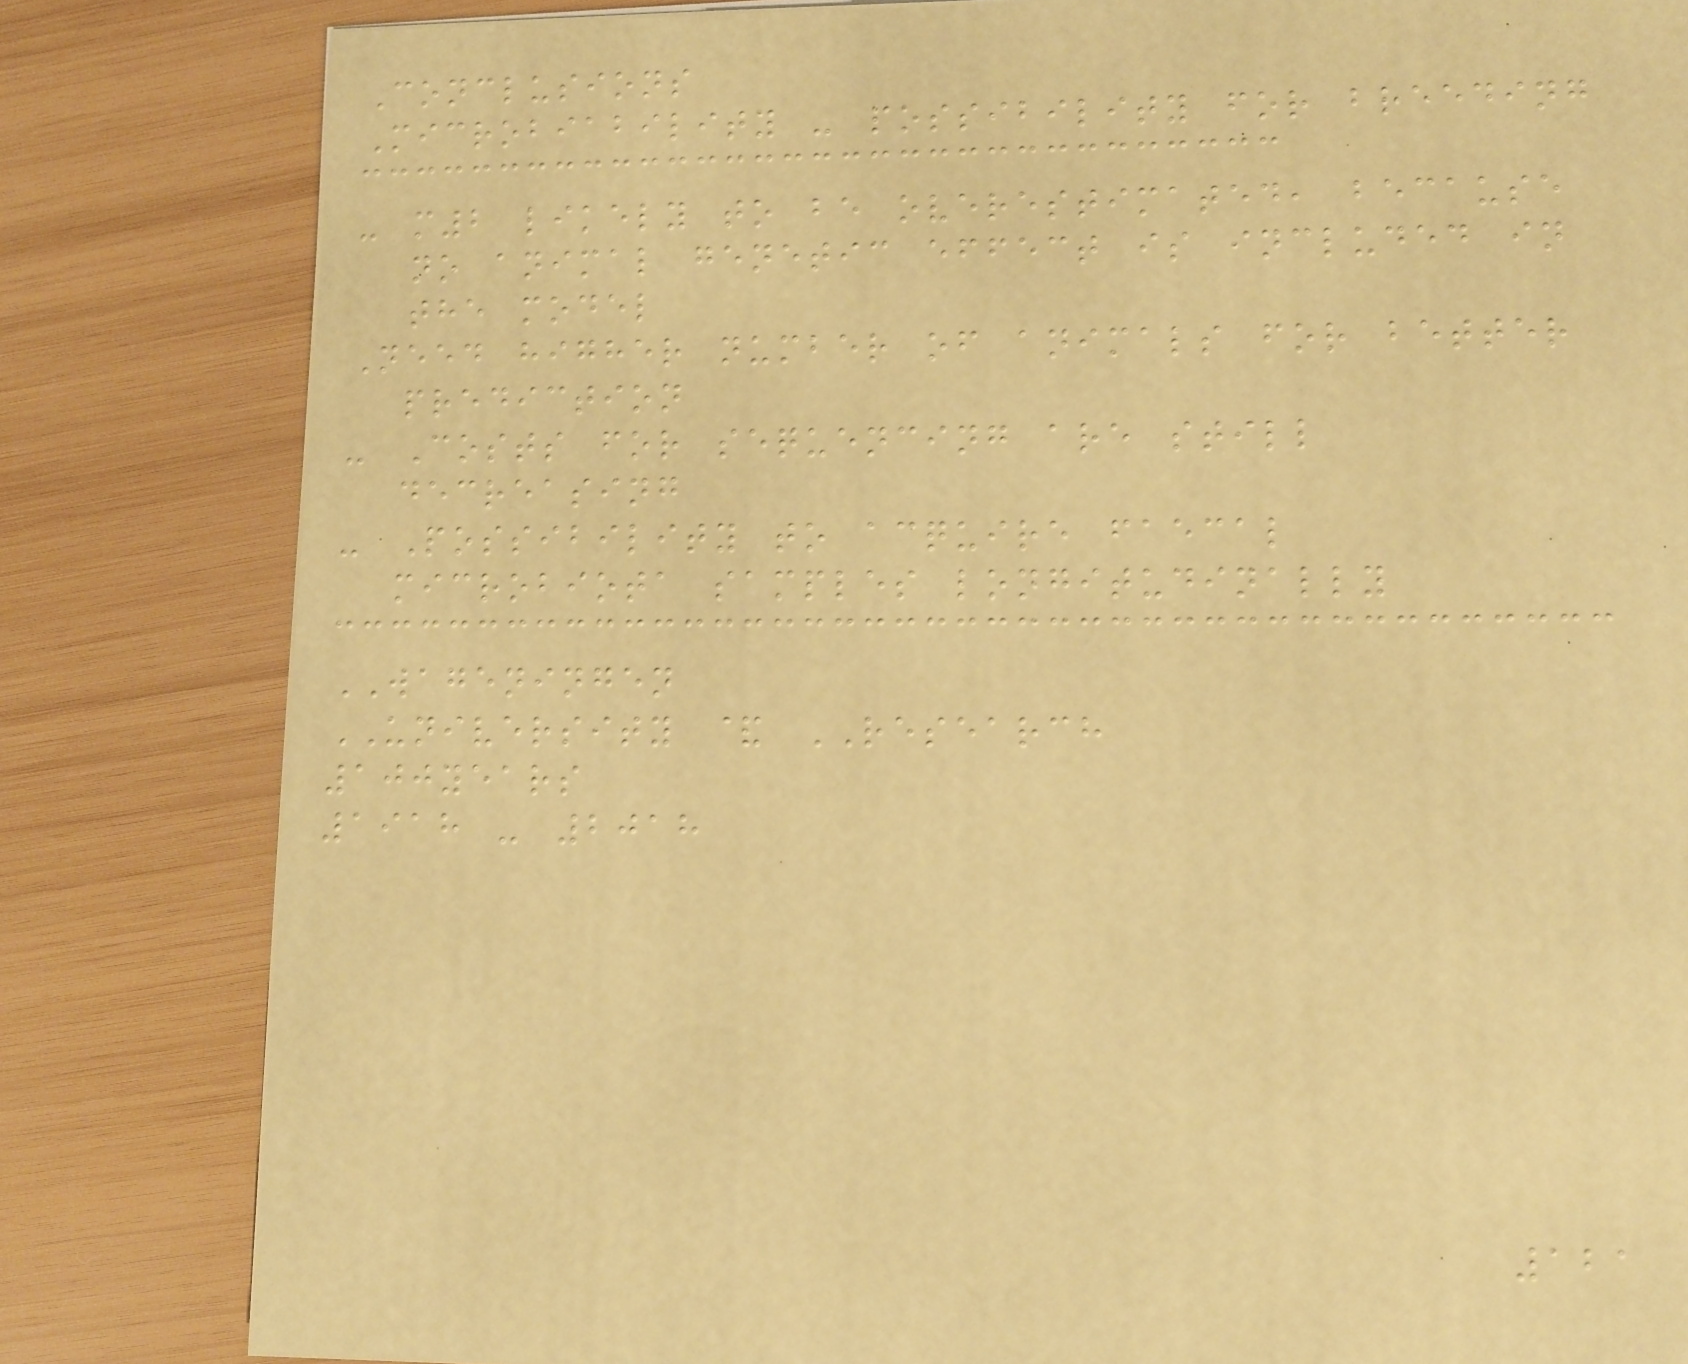Conclusions
Microbiability - possibility for breeding
- m2 likely to be overestimated, because
no animal genetic effect is included in
the model
Need higher number of animals for better
prediction
- Costs for sequencing are still
decreasing
- Possibility to acquire faecal
microbiota samples longitudinally
WAGENINGEN
UNIVERSITY & RESEARCH
100years
1918 - 2018
121
